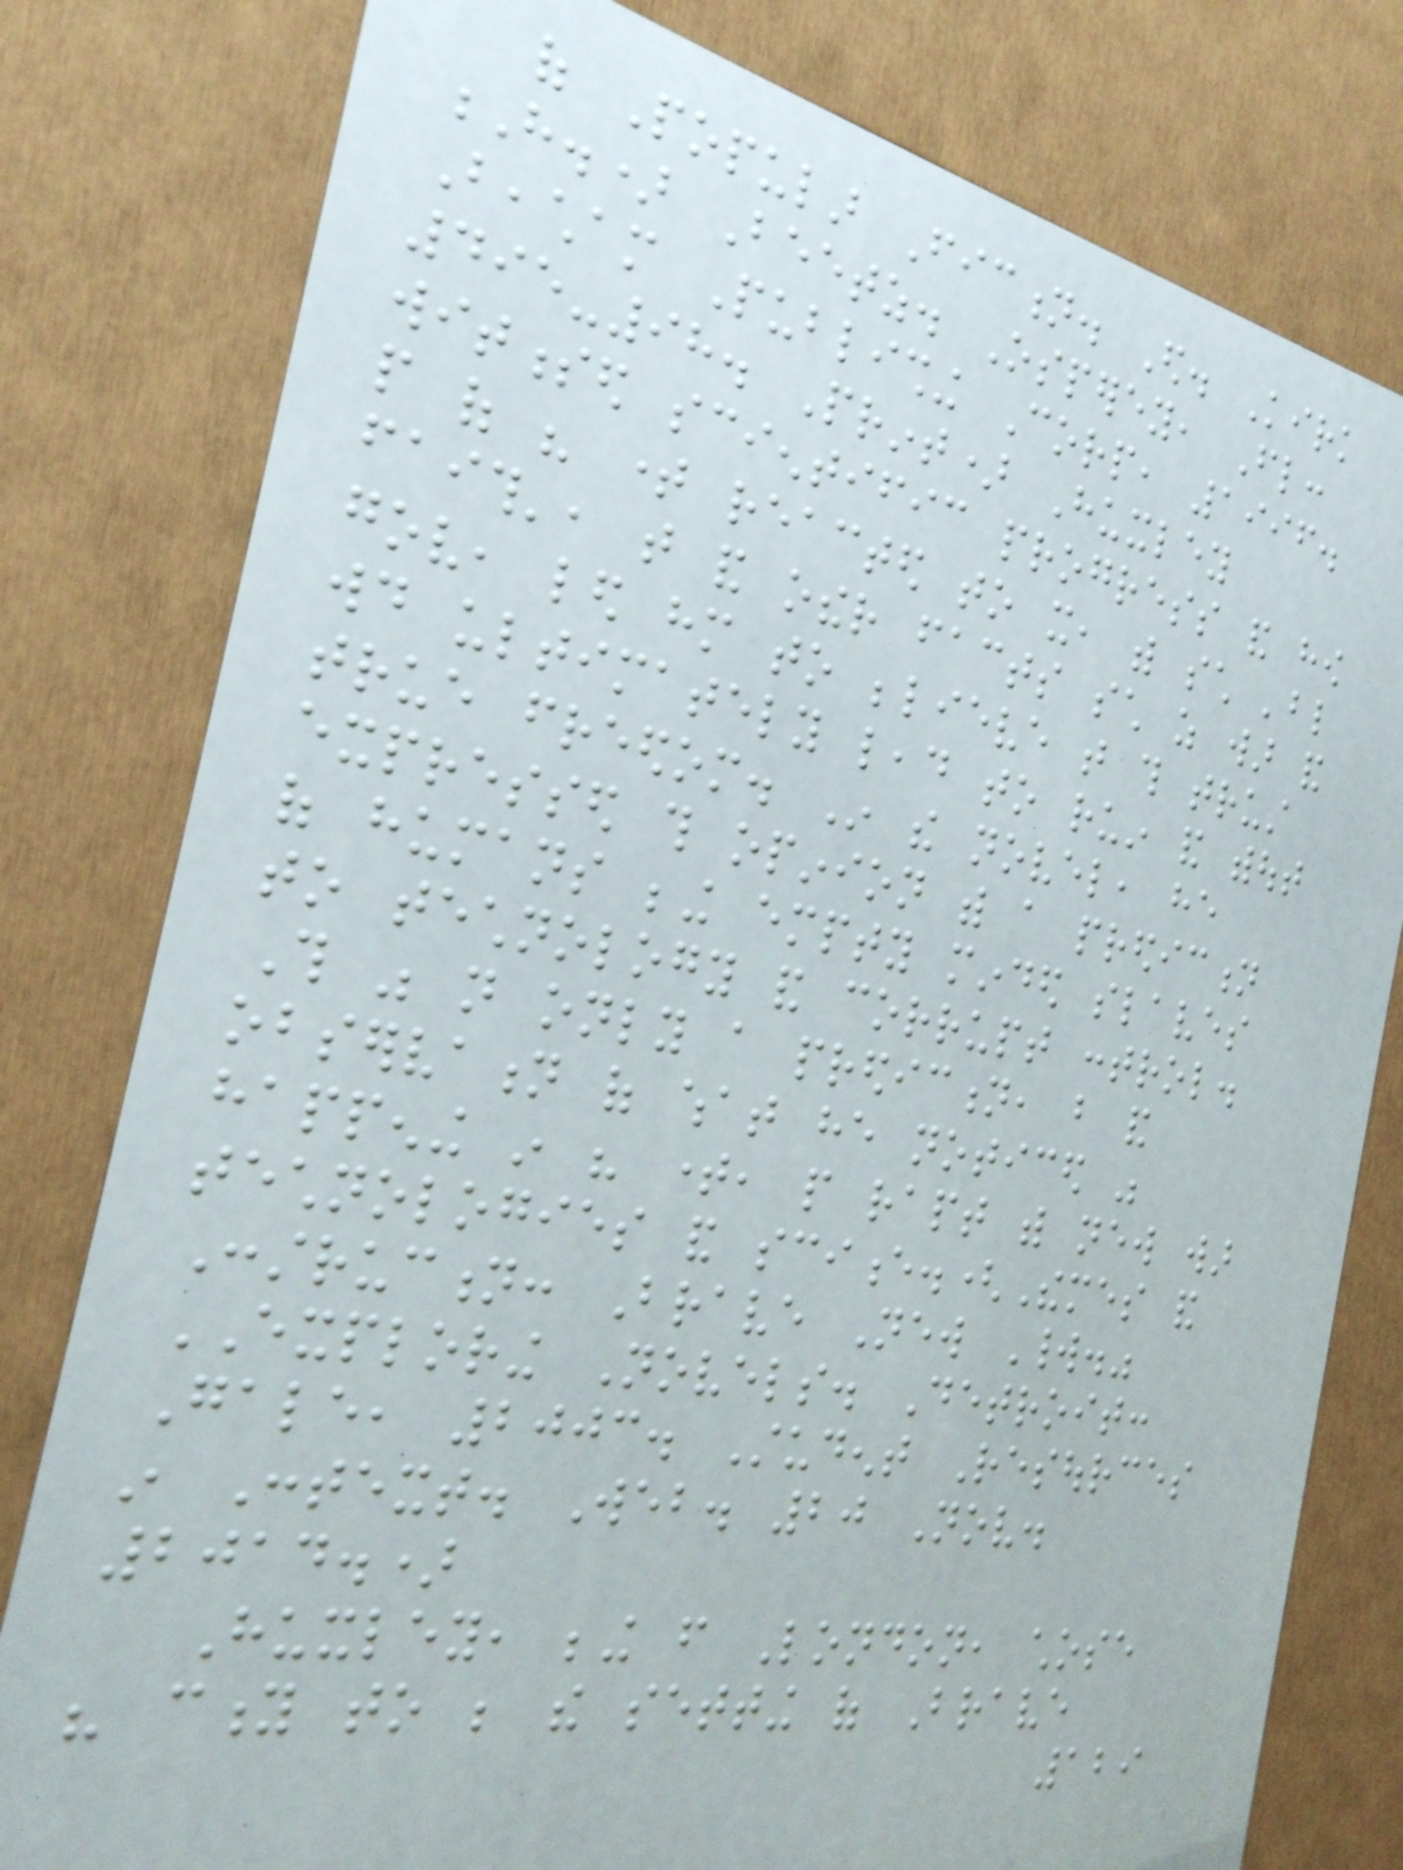of Popular Fiction. Ed. Kirk
H.) Beetz. Osperey, Fl:
Beacham Publishing Corp, 1996.
495-98. Print) Huxley
witnessed scientific progress and how
people of his time reacted to it, with such 'blind
faith', that and other facts such as war and
gov, led him to believe that this trust
would ultimately lead to ruin and without
true freedom. In the novel, he
expressed this opinion with a prediction
of humans being empty minded slaves
to technology and corrupt control.
This was not only a prediction, but and
observation of what he noticed was
happening in his time, people rapt with new war
technologies and science.(Themes and
Construction: Brave New World."
EXPLORING Novels. Detroit:
Gale, 2003. Student Resources
in Context. Web. 20 Nov.
2014.)
Huxley, being from London, chose
his city to be the setting of Brave
129
